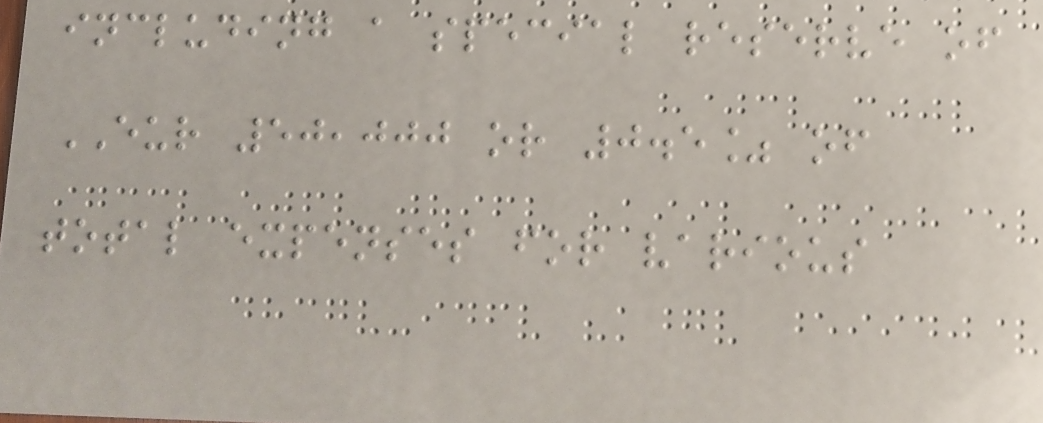including a special reserve of
EUR 50,000 or 0.5% of
total expenses for various
